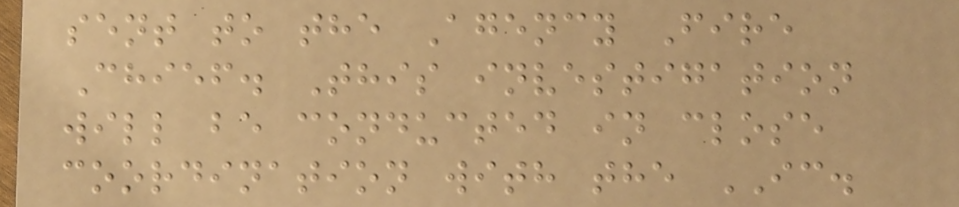sent to the Agency Fire
Chief. This investigation
will be conducted in close
coordination with the IC.
